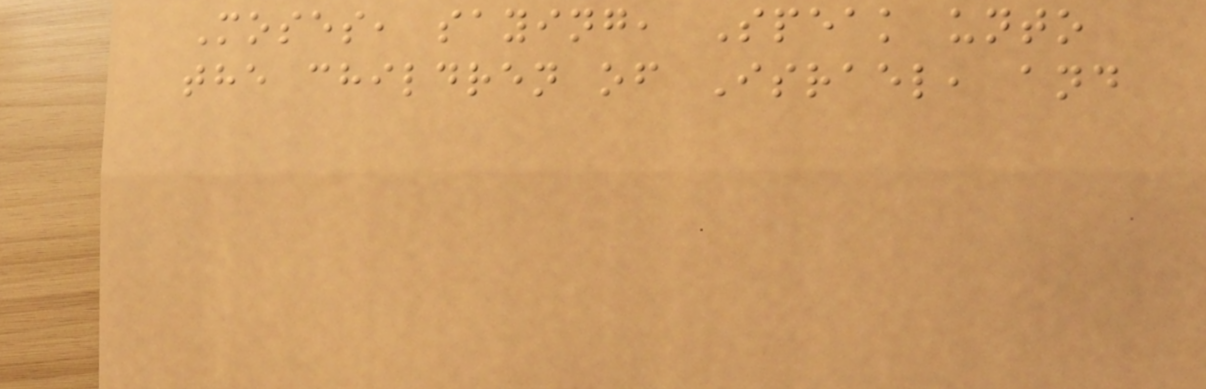Moses, saying, Speak unto
the children of Israel, and
